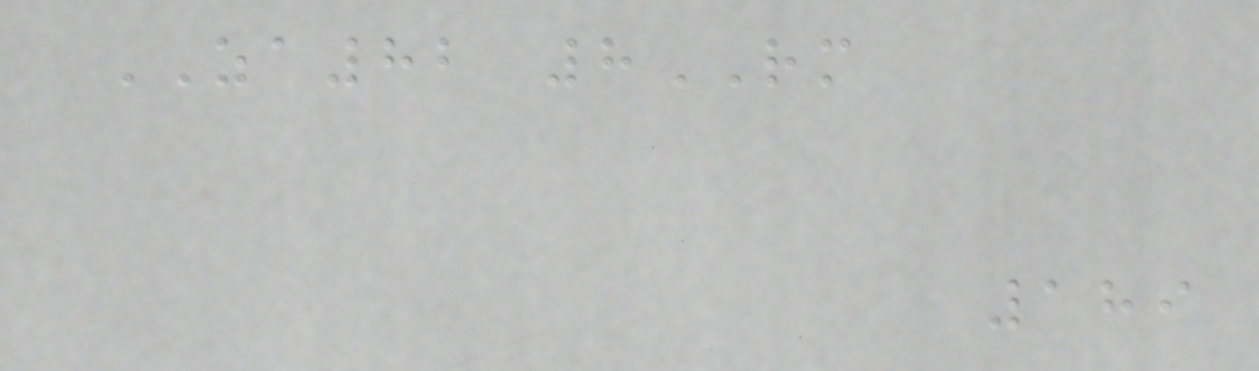ZA82 8RM
189
